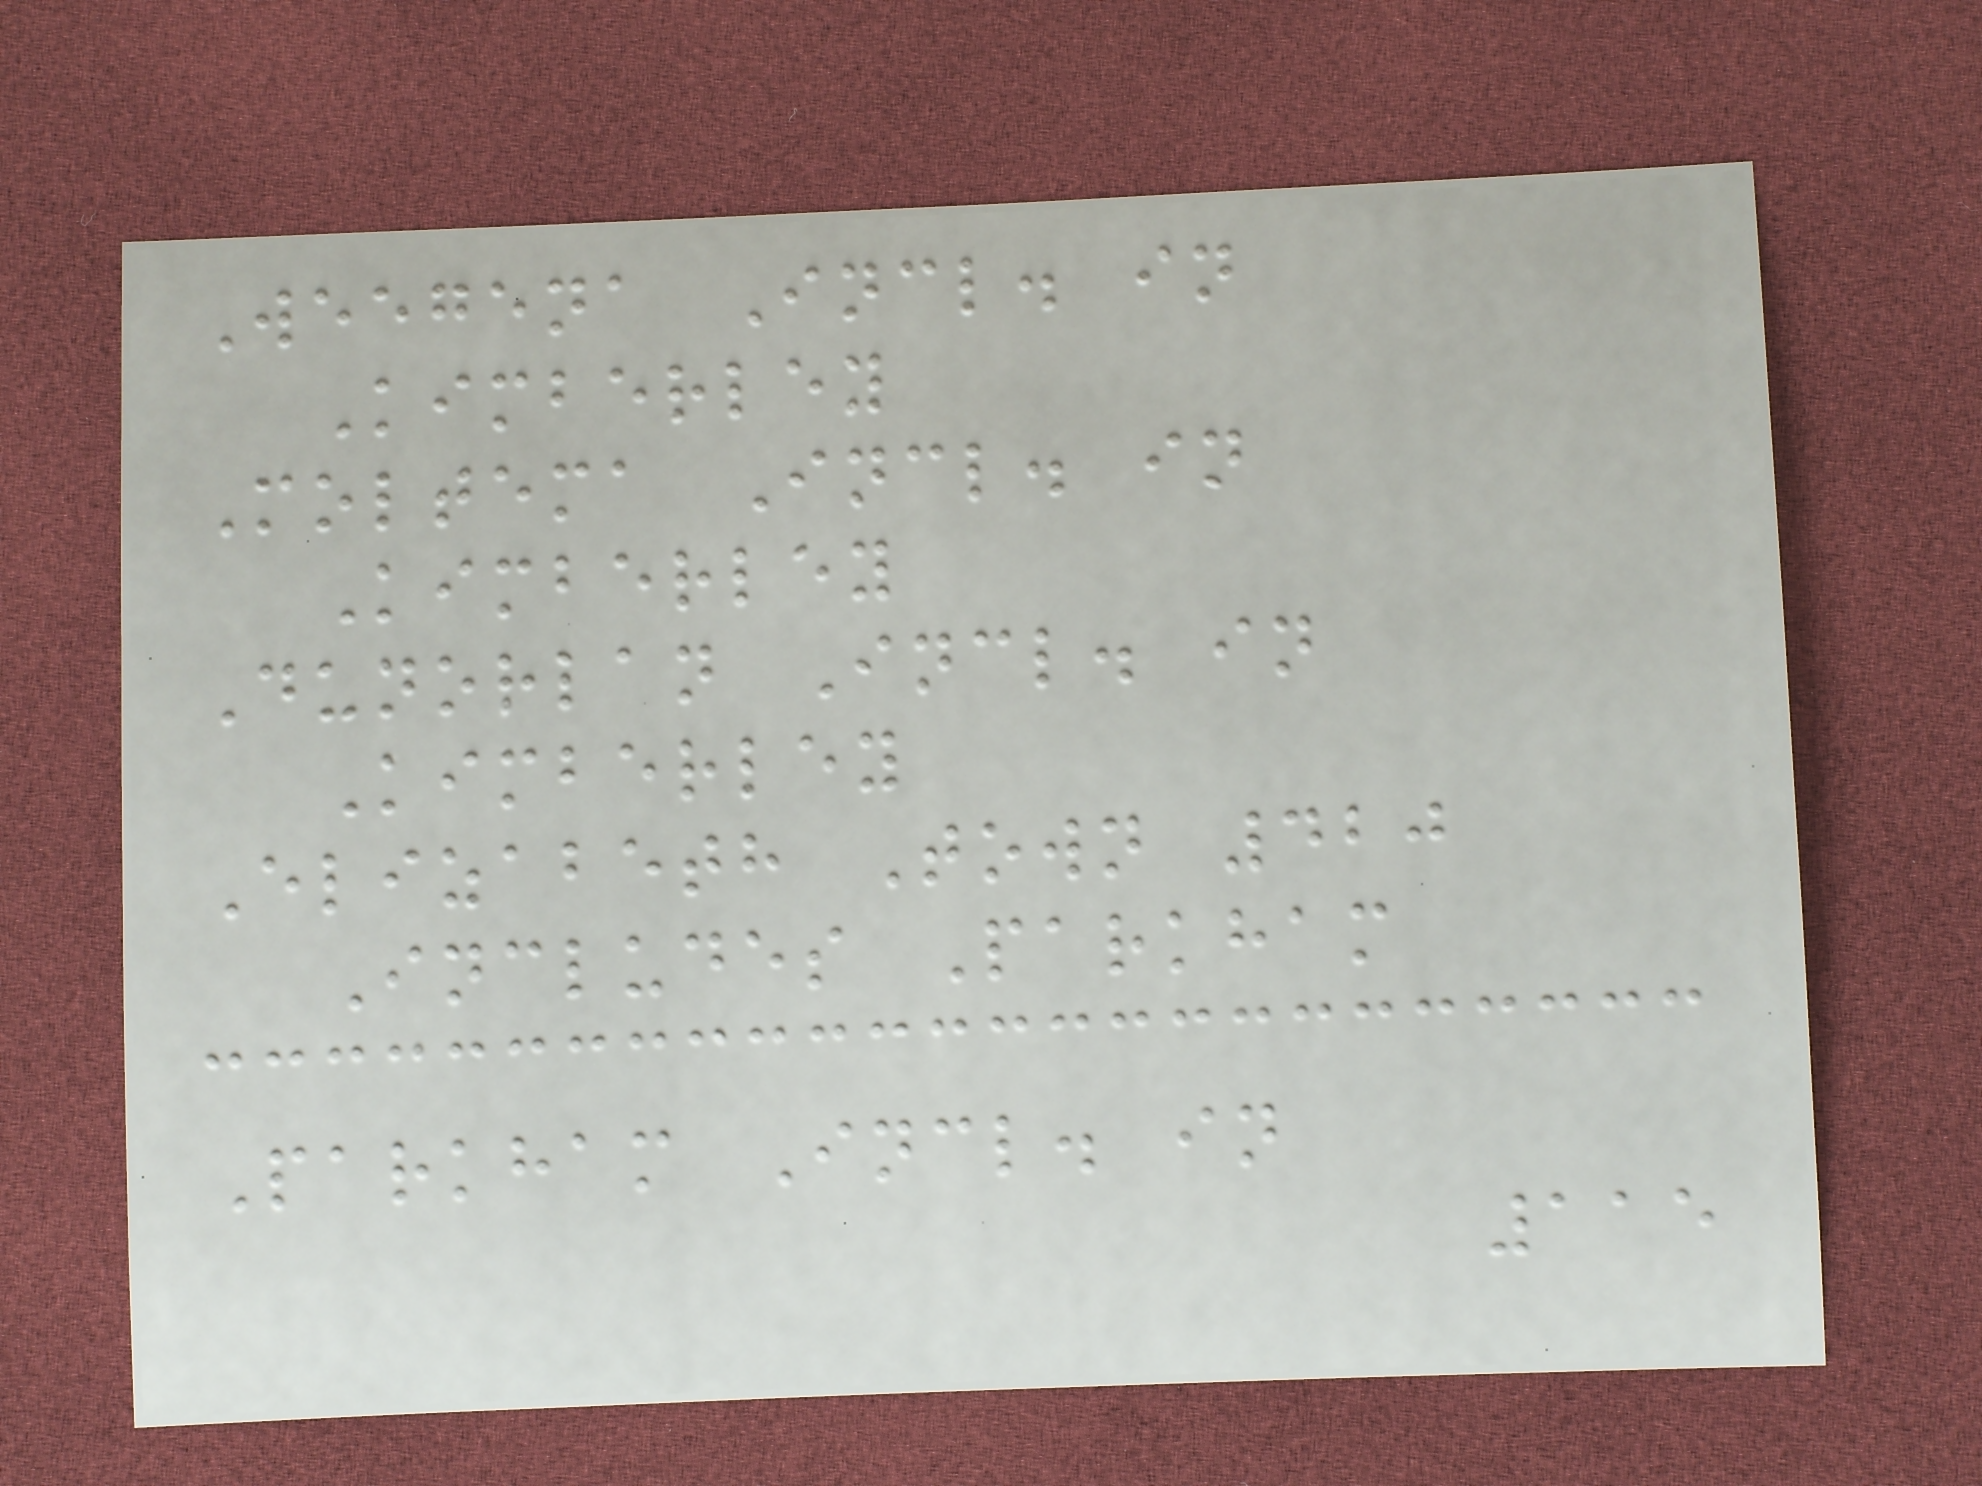Weegena Incl. in
Kimberley
Moltema Incl. in
Kimberley
Dunorlan Incl. in
Kimberley
Elizabeth Town 420
Includes Parkham
Parkham Incl. in
115
